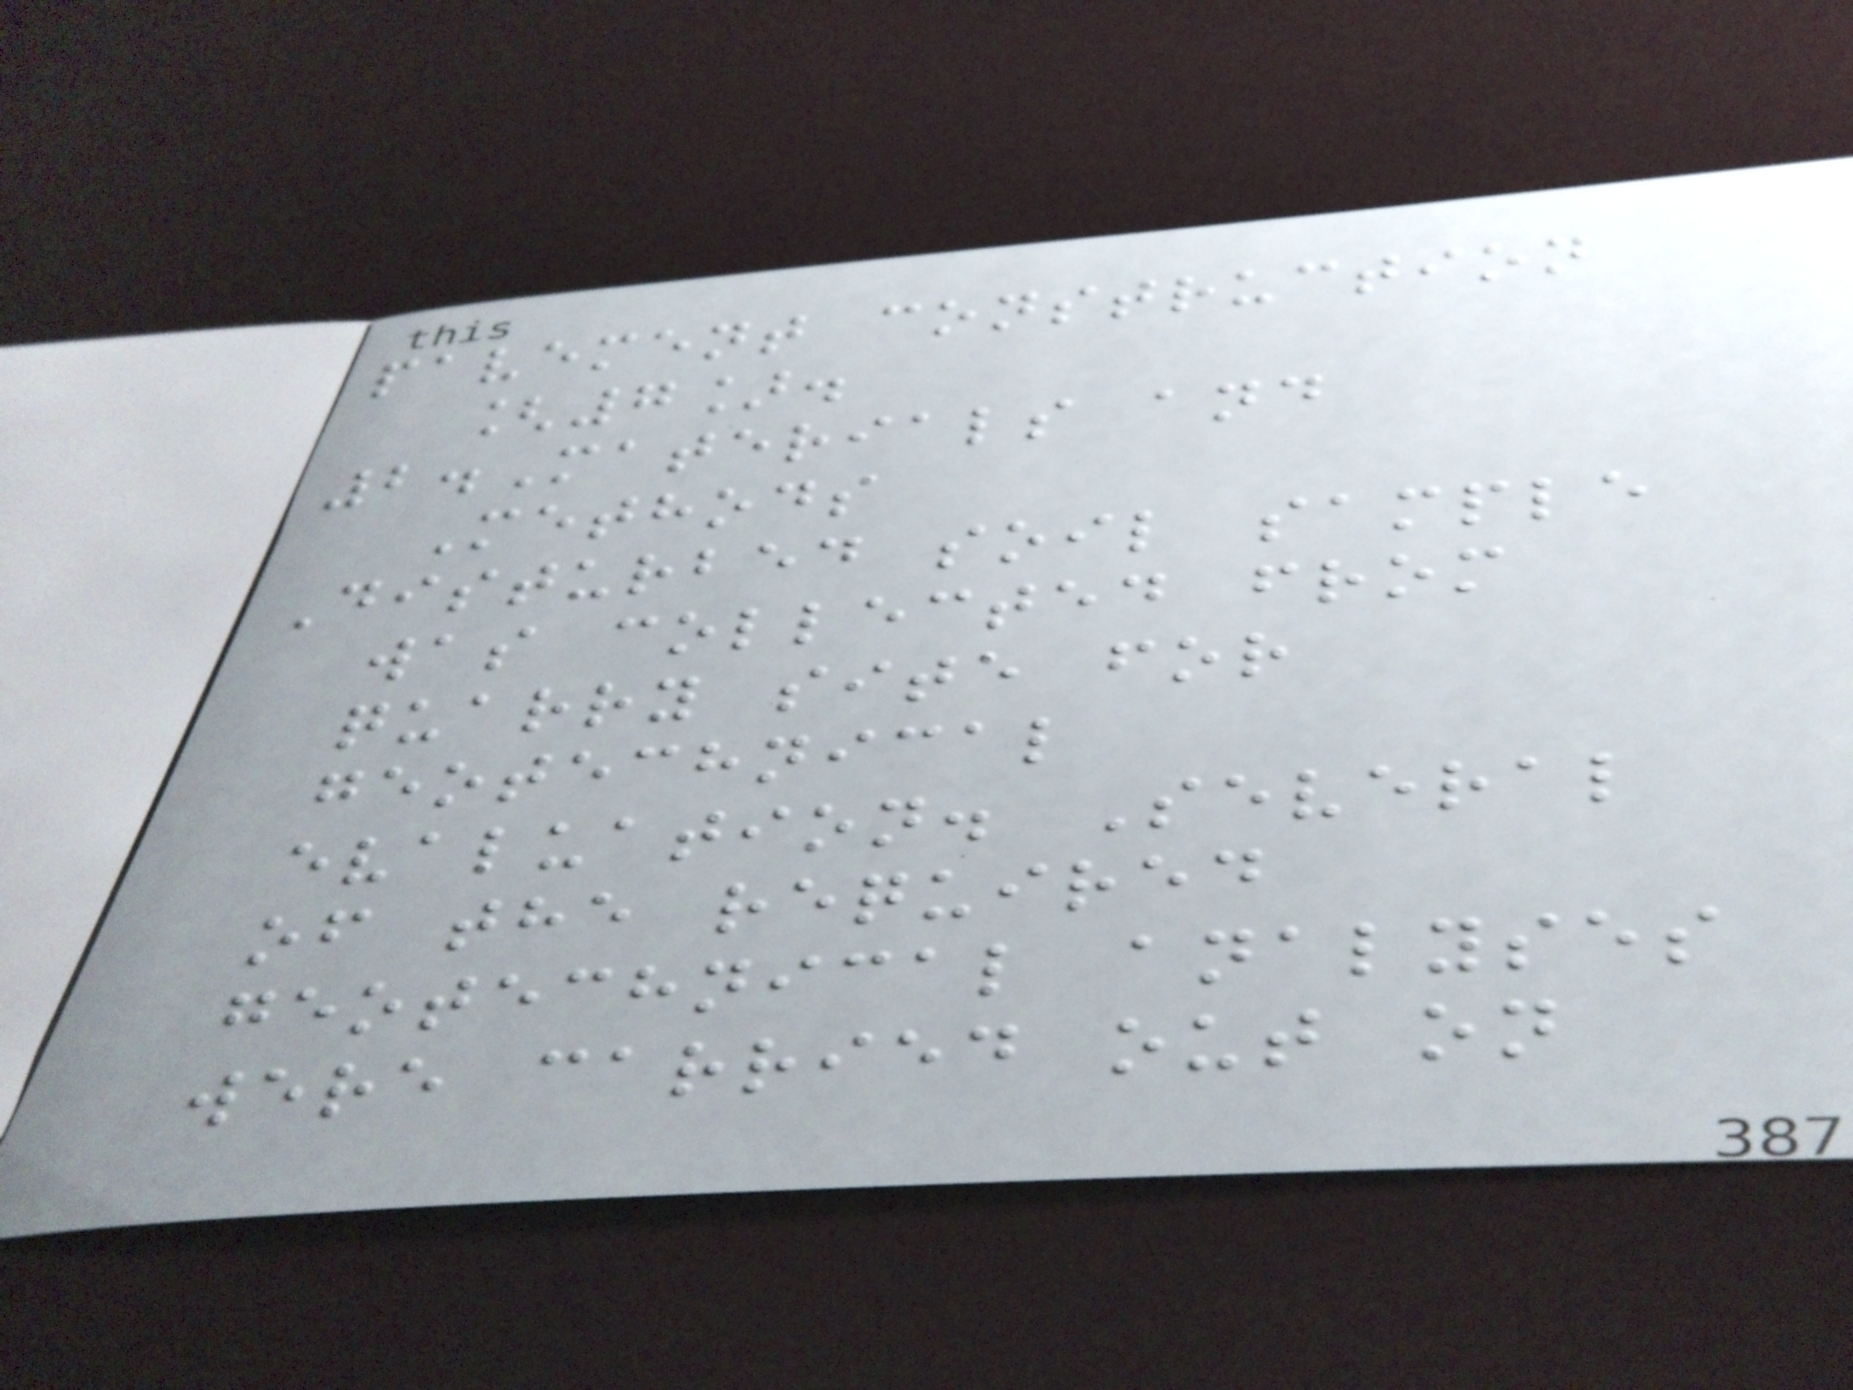pavement construction
[7].
2.Materials and
Methods
Disturbed soil sample
was collected from
quarry site for
geotechnical
evaluation. Several
of the required
geotechnical analyses
were carried out on
